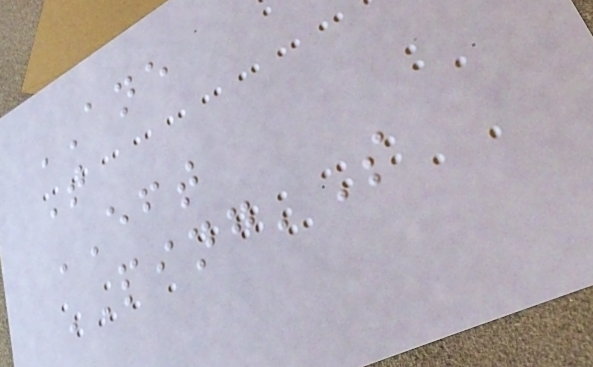ANE
T
EFT
PING'S
